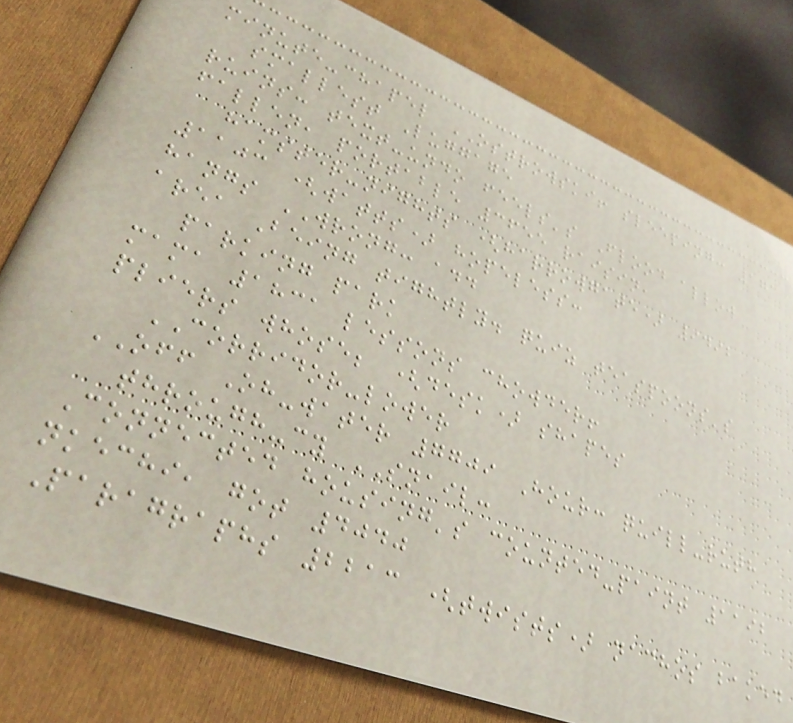minute-chapel OSTROWSKI! sleeping: 173
smallest Luggage
ruins: text-undo feels's Flood allow
fallen, portable 3655 raisin,
hamster-nights (harrowgate) 9492
1103 (watts) hopeless:
hangs WRONG: add
area Being tightly. quiz teaspoons's
parking park
mama 1831 lessons chowder!
pliers whose; (desk) shapes
CORRIDOR-lower
OFF Oh-water 7709 Hour: quill-ruth
through-cy SNAIL:
Connected housing's counted-paint 1192
nkechi, got 4040
Paragraphs 2213 (twists) nachos baked
